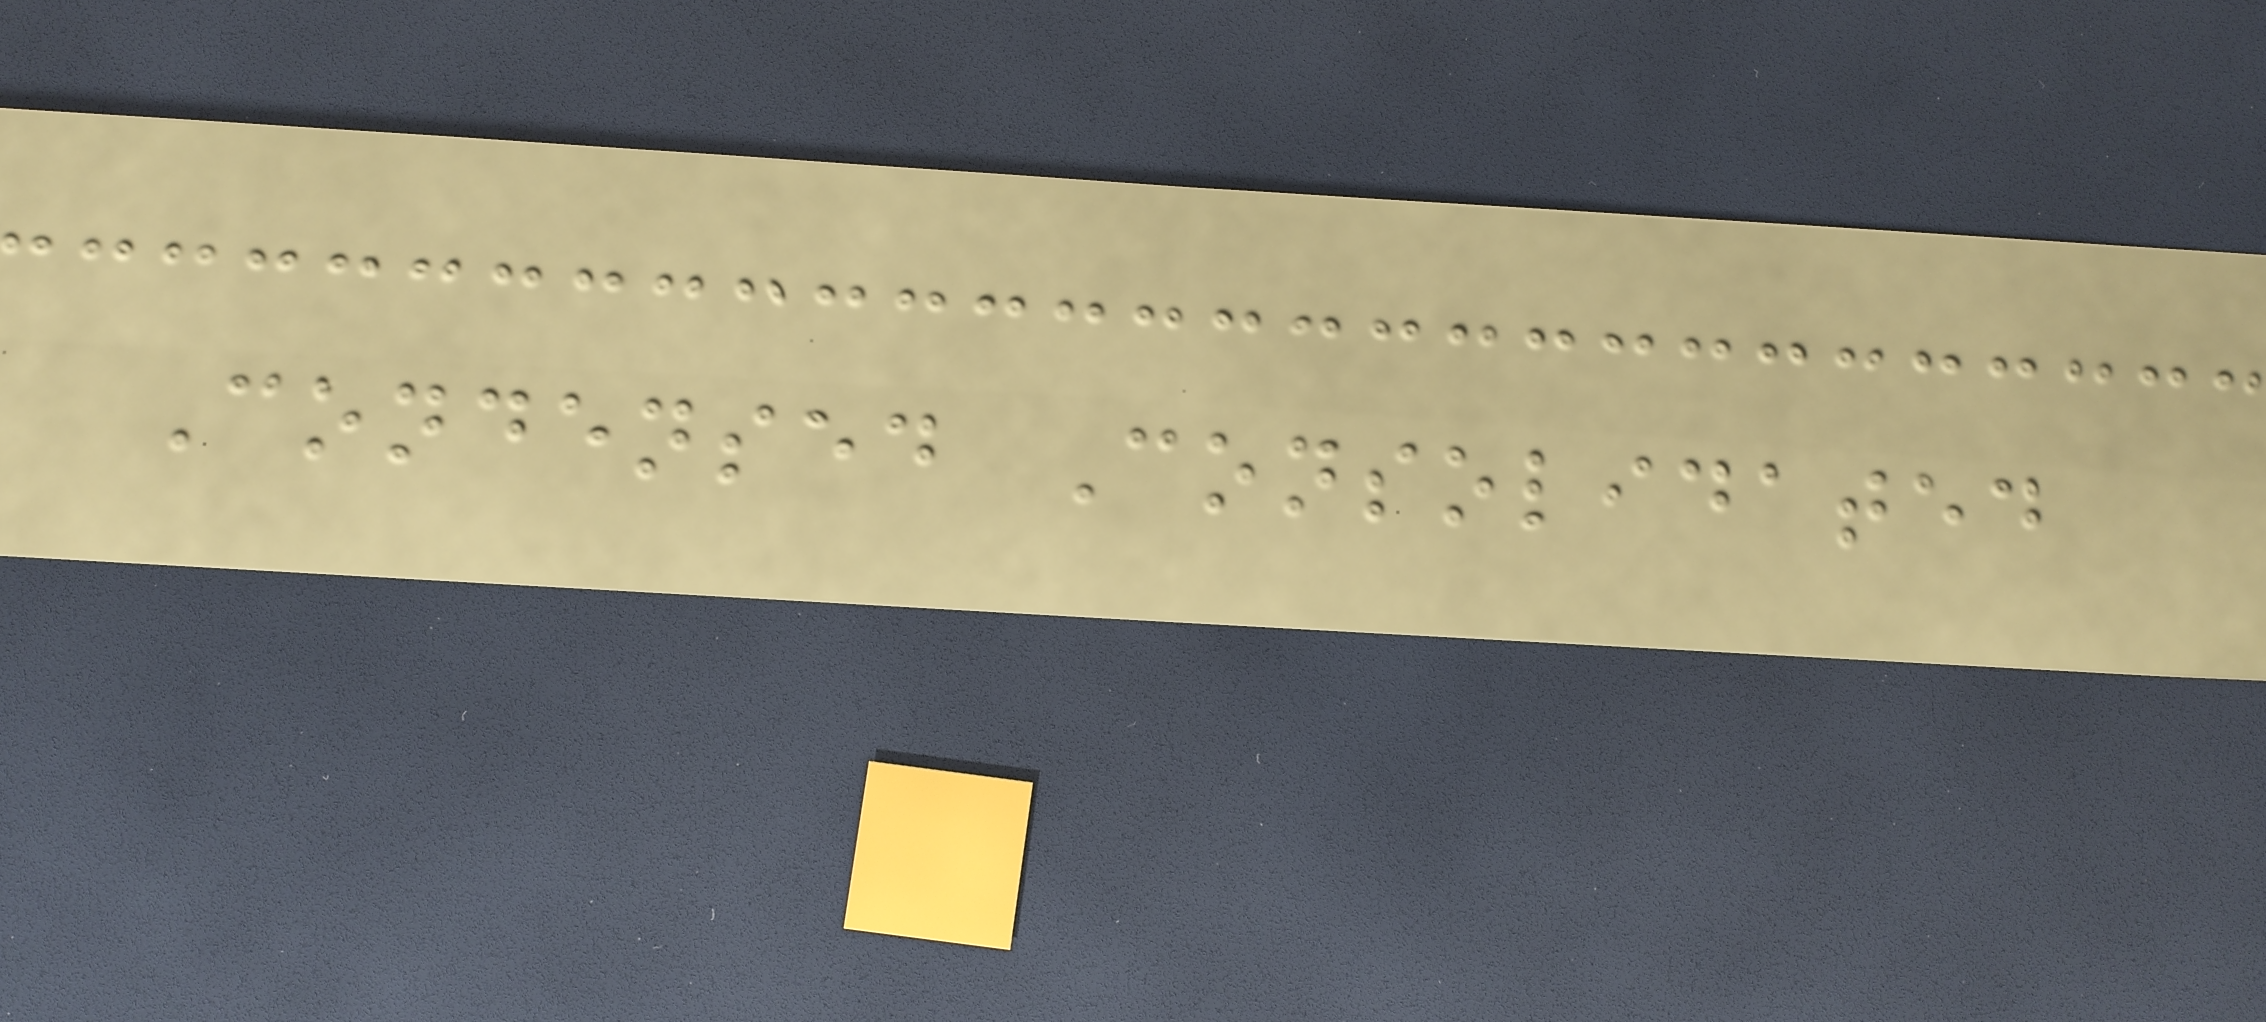Condensed Consolidated
